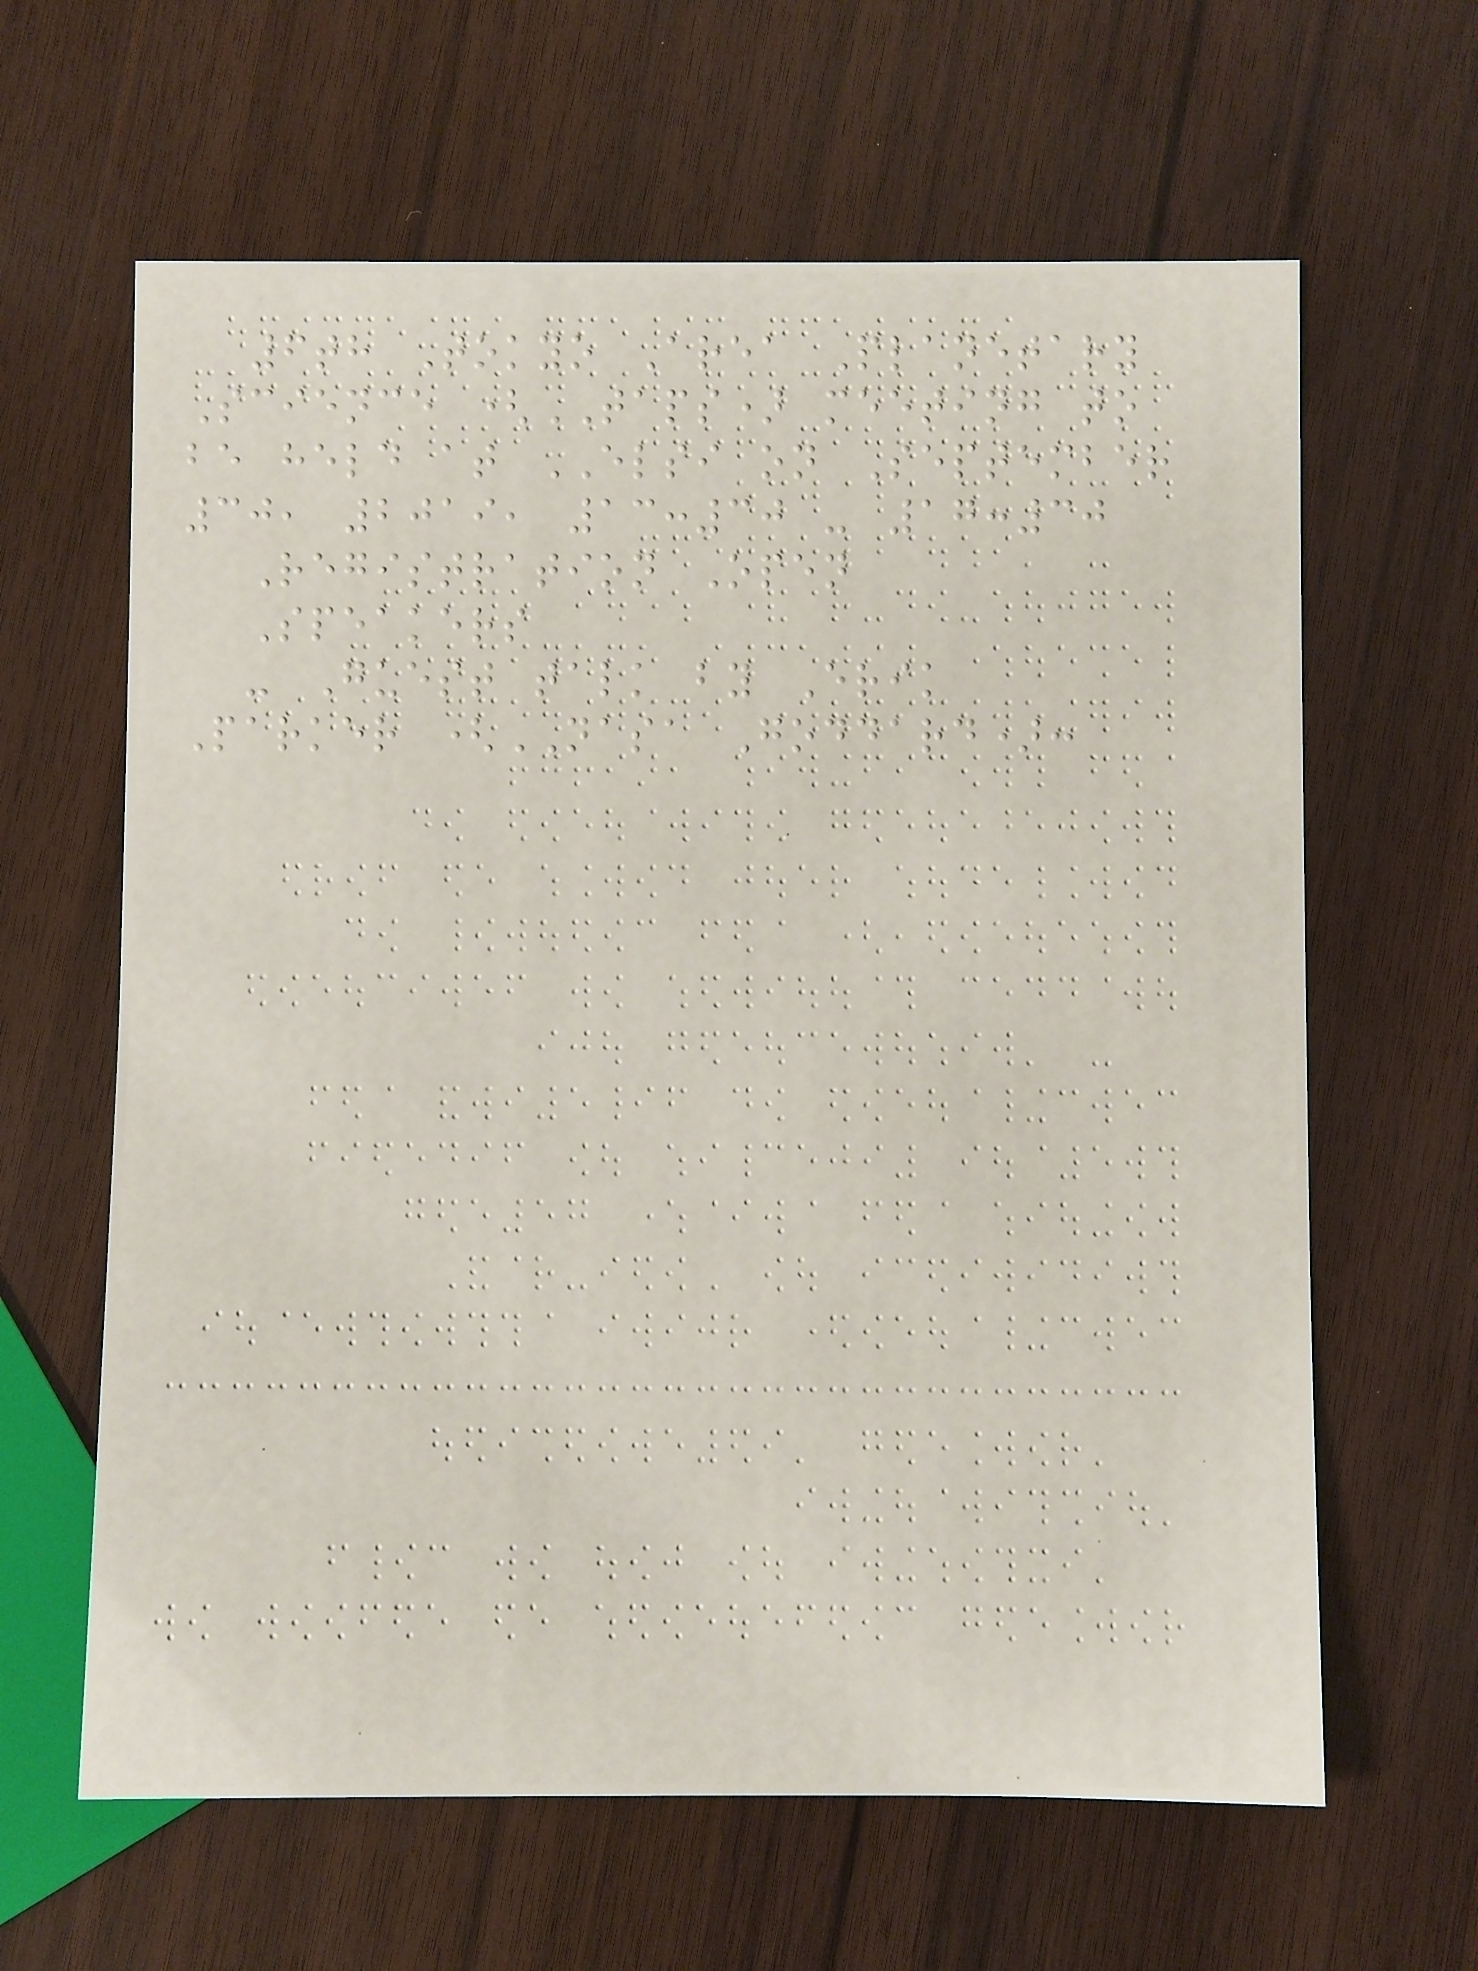6th Tokyo Area Planetary
Science (TAPS) meeting to
be held at ELSI on September
30, 2019, 13:30 - 17:30
Registration Open
Speakers
- Guest talk by Erik
Parker (NASA Goddard):
